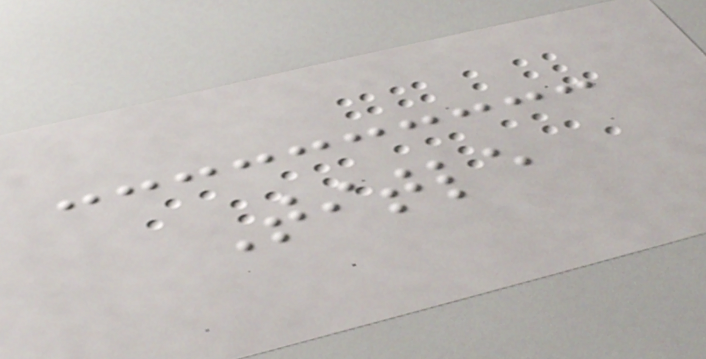Title
